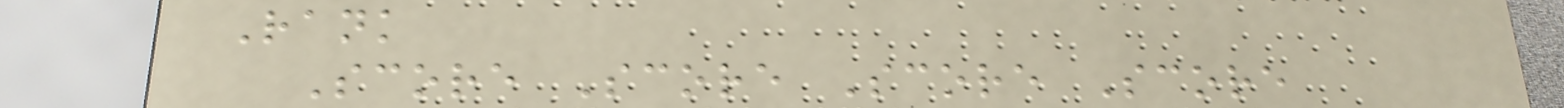Rank
Score Score Score Score
